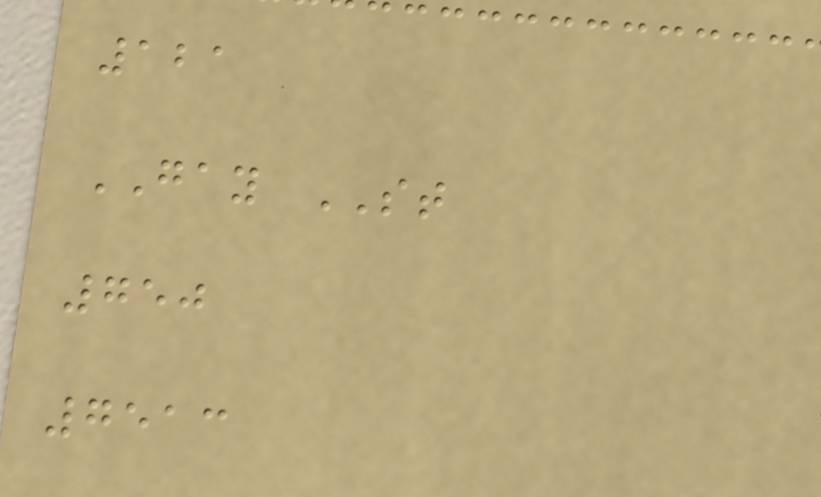121
GAY ST
750
7513
